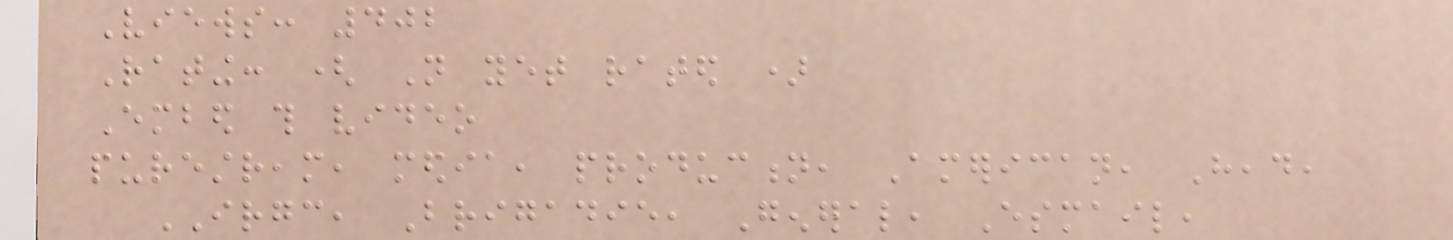Views: 402
Rating: ( Not yet rated )
Embed this video
purestream, media, production, American, Head,
IRGC, Brigadie, General, Esmail,
